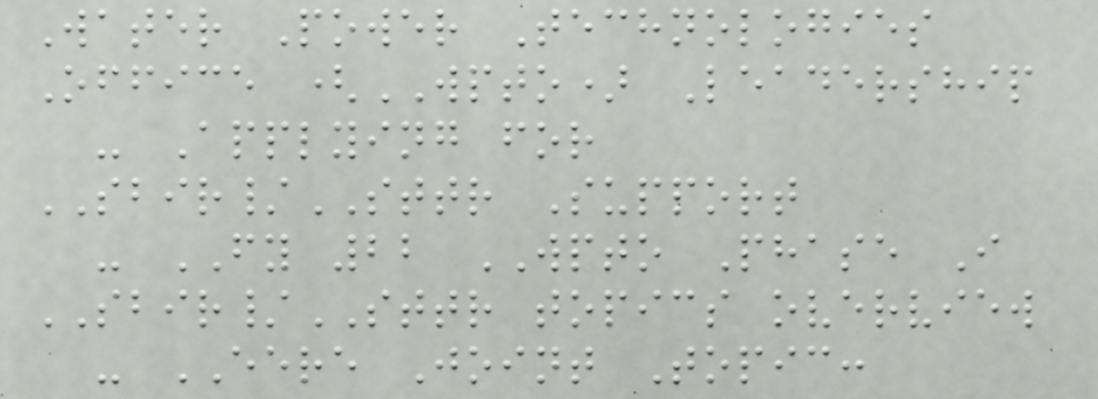Water Power Technologies
Office (WPTO) Leadership
- Applying for
SBIR/STTR Support
- FY 22 WPTO Phase I
SBIR/STTR topics overview
- EERE Joint Topic:
